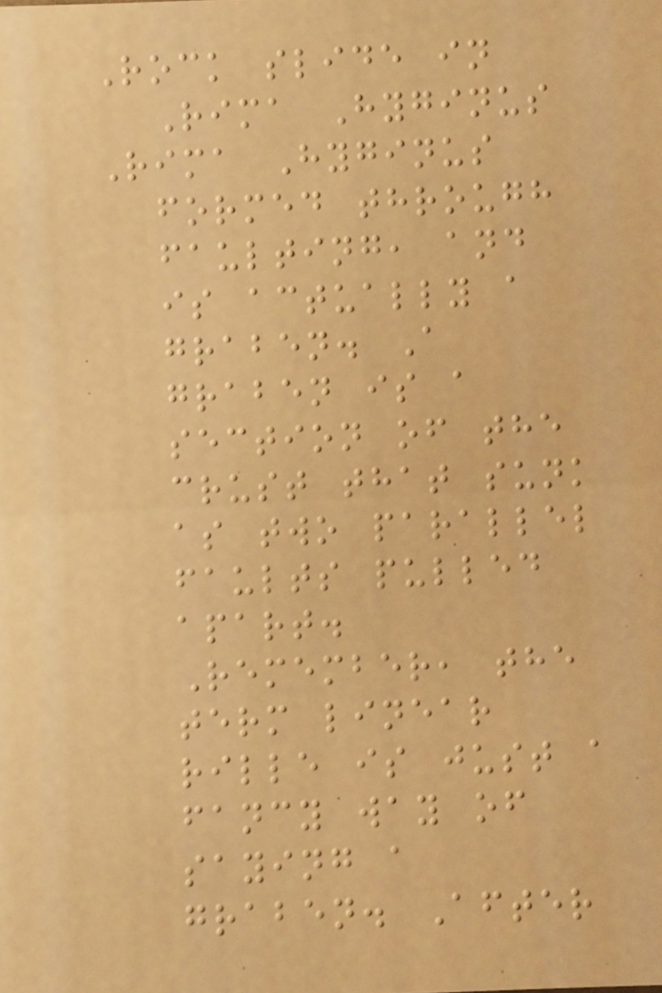Rock slide in
Rima Hyginus
Rima Hyginus
formed through
faulting, and
is actually a
graben. A
graben is a
section of the
crust that sunk
as two parallel
faults pulled
apart.
Remember, the
term linear
rille is just a
fancy way of
saying a
graben. After
